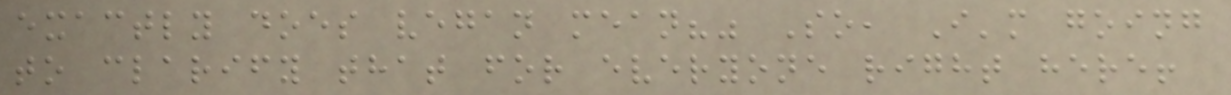exactly does vegan mean?" So, I'm going
to clarify that for everyone right here!
